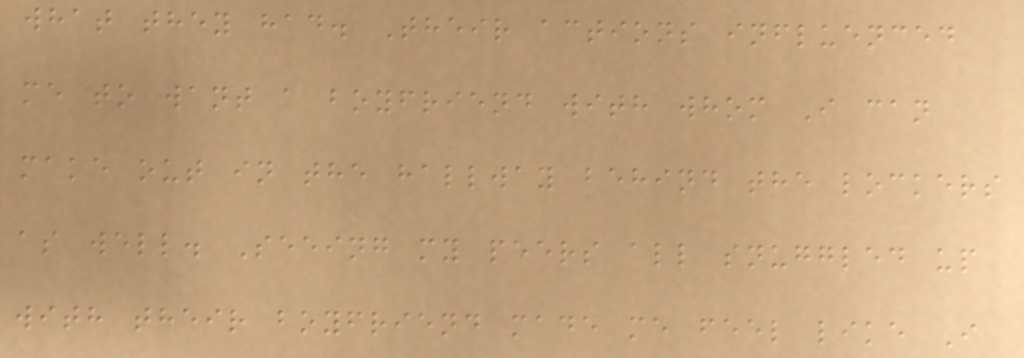what they had. Their actions influenced
me to want a boyfriend with whom I can
make out in the hallway behind the lockers
as well. Seeing my peers all snuggled up
with their boyfriend made me feel like I
